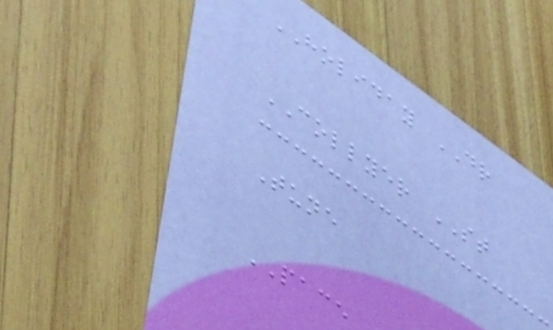HOLIDAY DR
COLLYER ST
Tune
PACE
